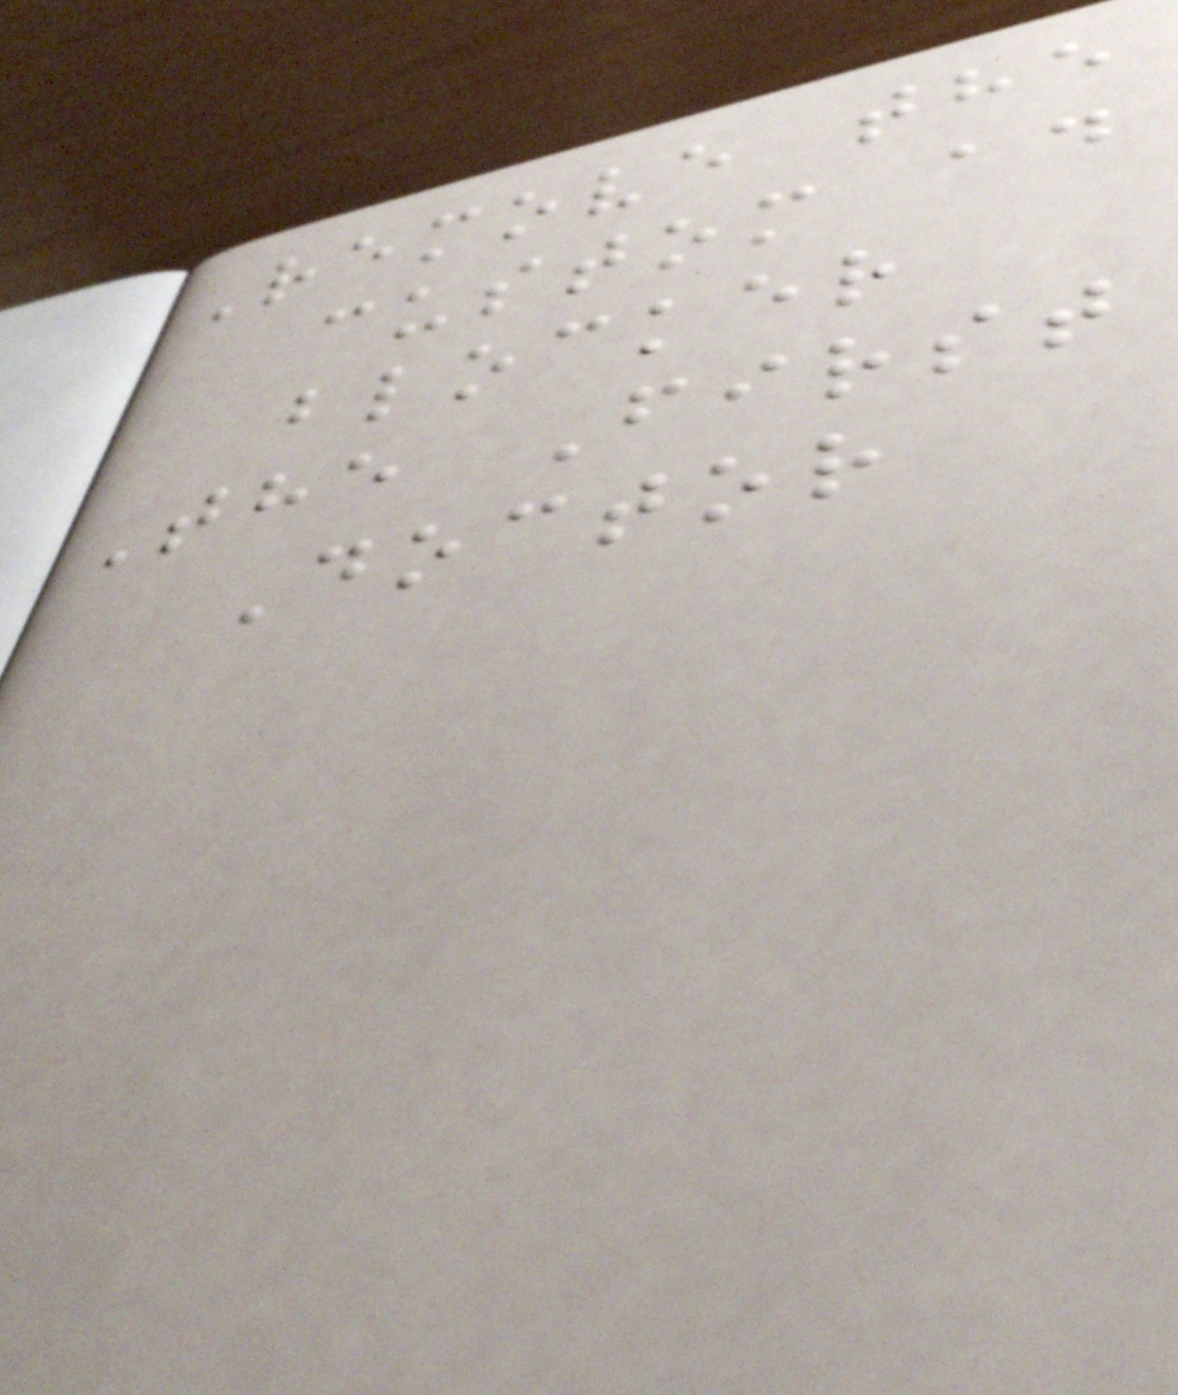Remove the
custom ad
blocker
The First
Doctor
